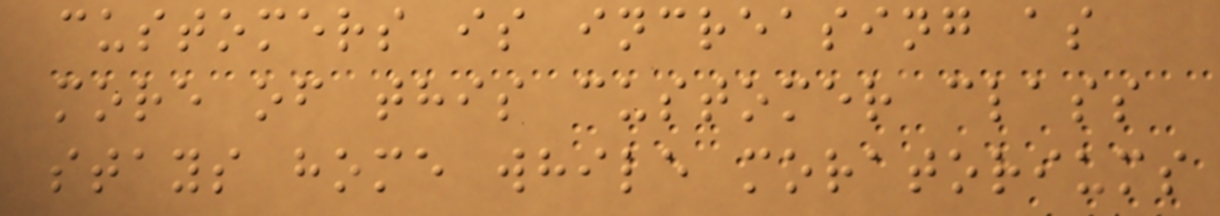customers is increasing as
more of this customer class
stays home while moratoriums
